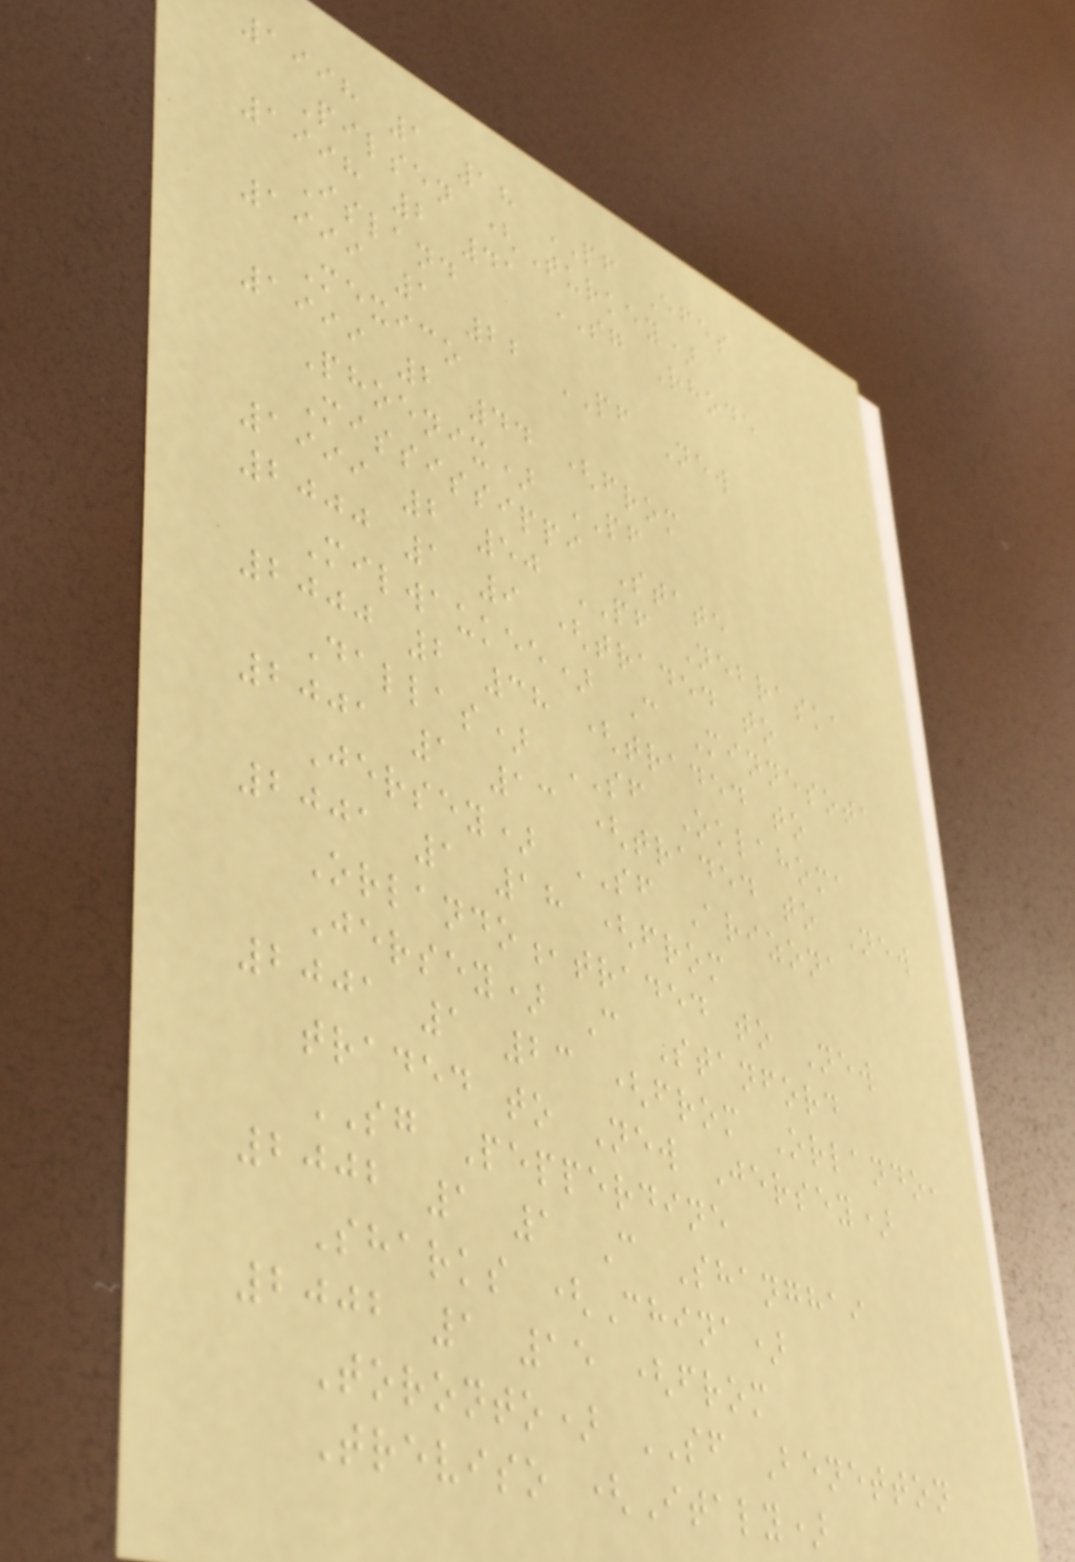1998 1 18 PF Efes
Pilsen (Turkey)
1998 2 41 SG Rhode
Island
1999 1 22 PF New
Mexico
1999 2 44 (from
Phoenix) PF
Mississippi State
1999 2 50 PF Nebraska
2000 1 9 (traded to
Milwaukee) C Minnesota
2000 2 38 (traded to
Dallas) SF Oklahoma
2001 1 13 (traded to New
Jersey) SF Arizona
2001 1 18 (from
Orlando,traded to New
Jersey) C Stanford
2001 1 23 (from Orlando,
traded to New Jersey)
SG Pepperdine
2002 1 1 C Shanghai
Sharks (China)
2002 1 15 (from
Toronto) SF Benetton
Treviso (Italy)
